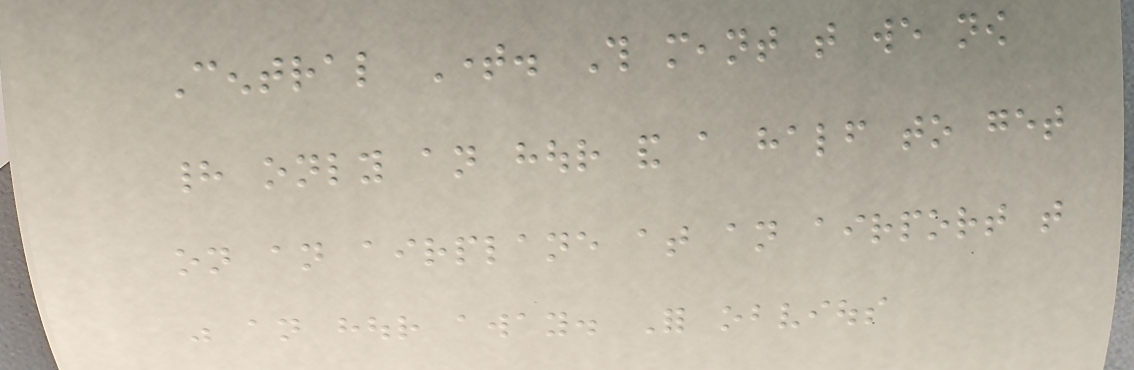Central Time. This meant that we now
had only an hour and a half to get
on an airplane at an airport that
was an hour away. For obvious
